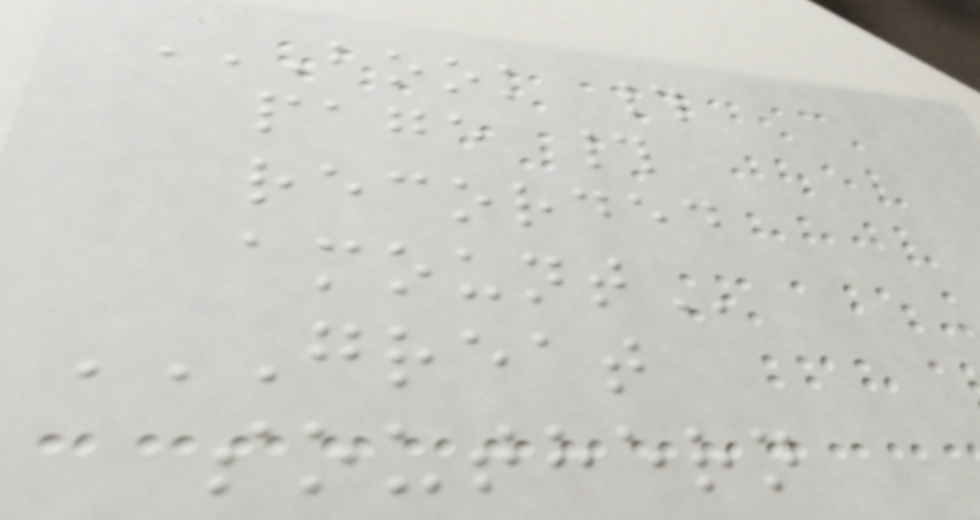BOOK #
PAGE #
RECORDED
AMOUNT
GREAT
SOUTHERN
